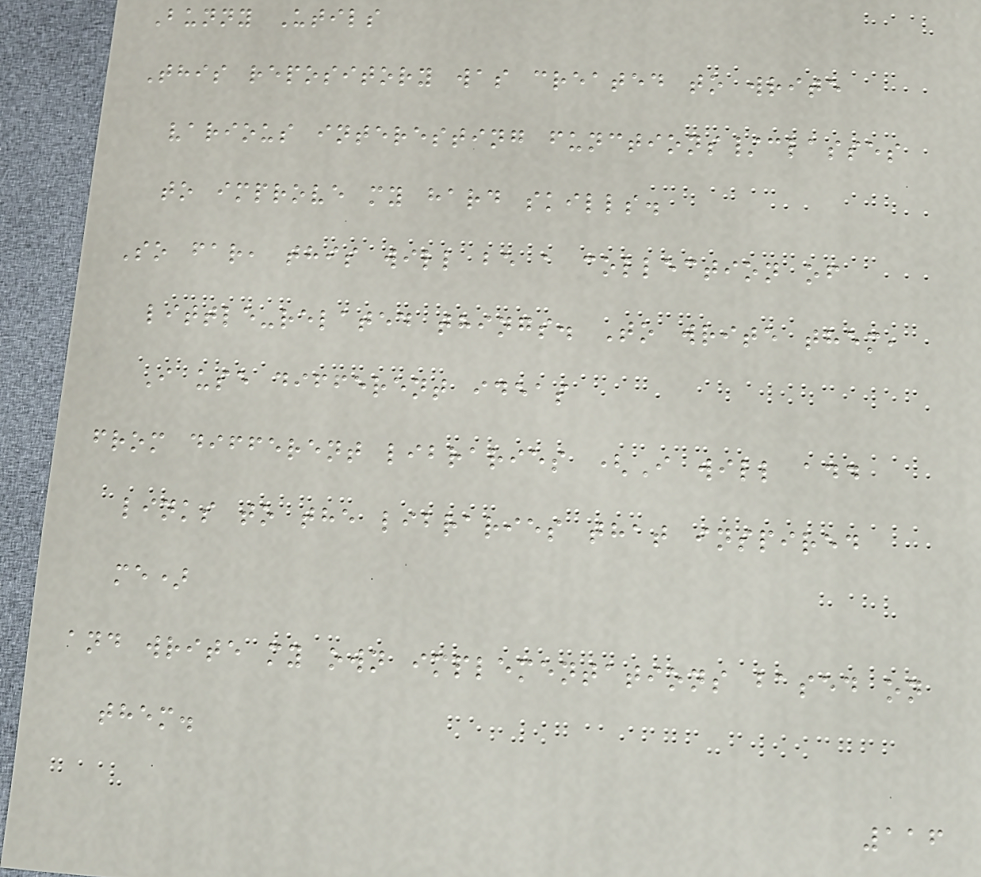Bunny Utils
This repository was created to write
various interesting functions/classes
to improve my hard skills.
So far, this will be a collection of
little-related things. To write them,
I use different ideas
from different libraries (I will add
links to the libraries that inspired
me)
and write my own implementations based on
them.
116
